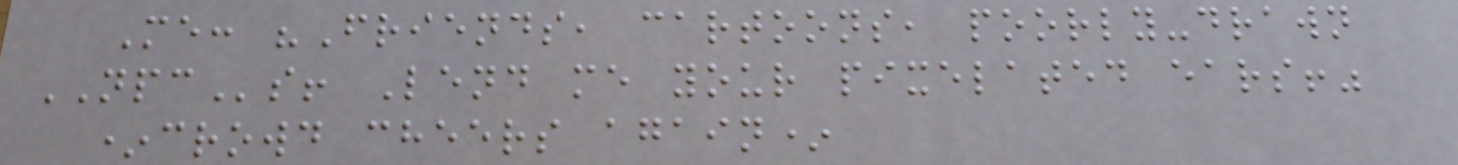Me: "Friends, cartoons, poorly-drawn
NPCs! Lend me your pixelated ears!"
*crowd cheers again*
